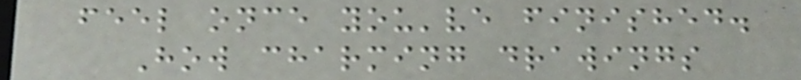feel once you've finished.
How charming drawings
